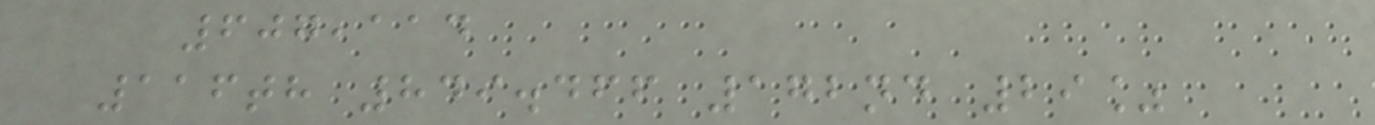607,114
116th 849.466 172nd 29%
